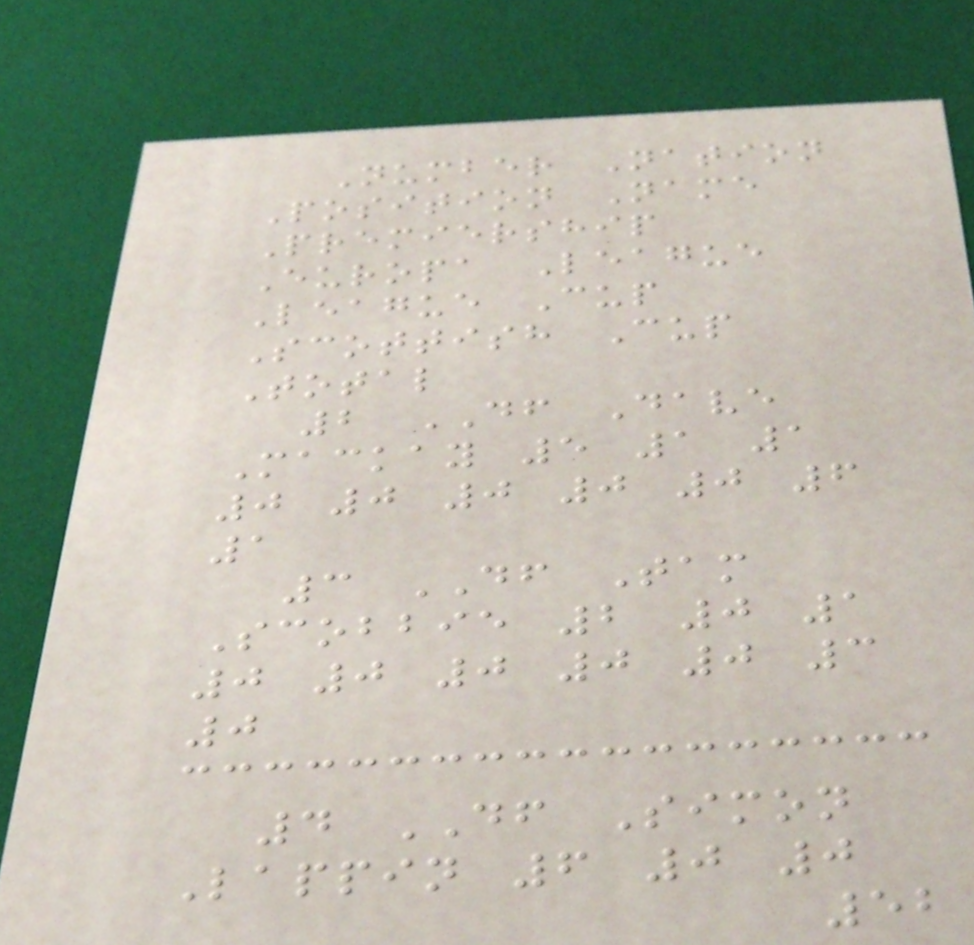Number Nation
Position Name
Premiership
Europa League
League Cup
Scottish Cup
Total
2 DF Dave
Mackay 5 1 1
0 0 0 0 0 6
1
3 DF Tam
Scobbie 2 0 1
0 0 0 0 0 3
0
4 DF Simon
Lappin 6 0 0
52
